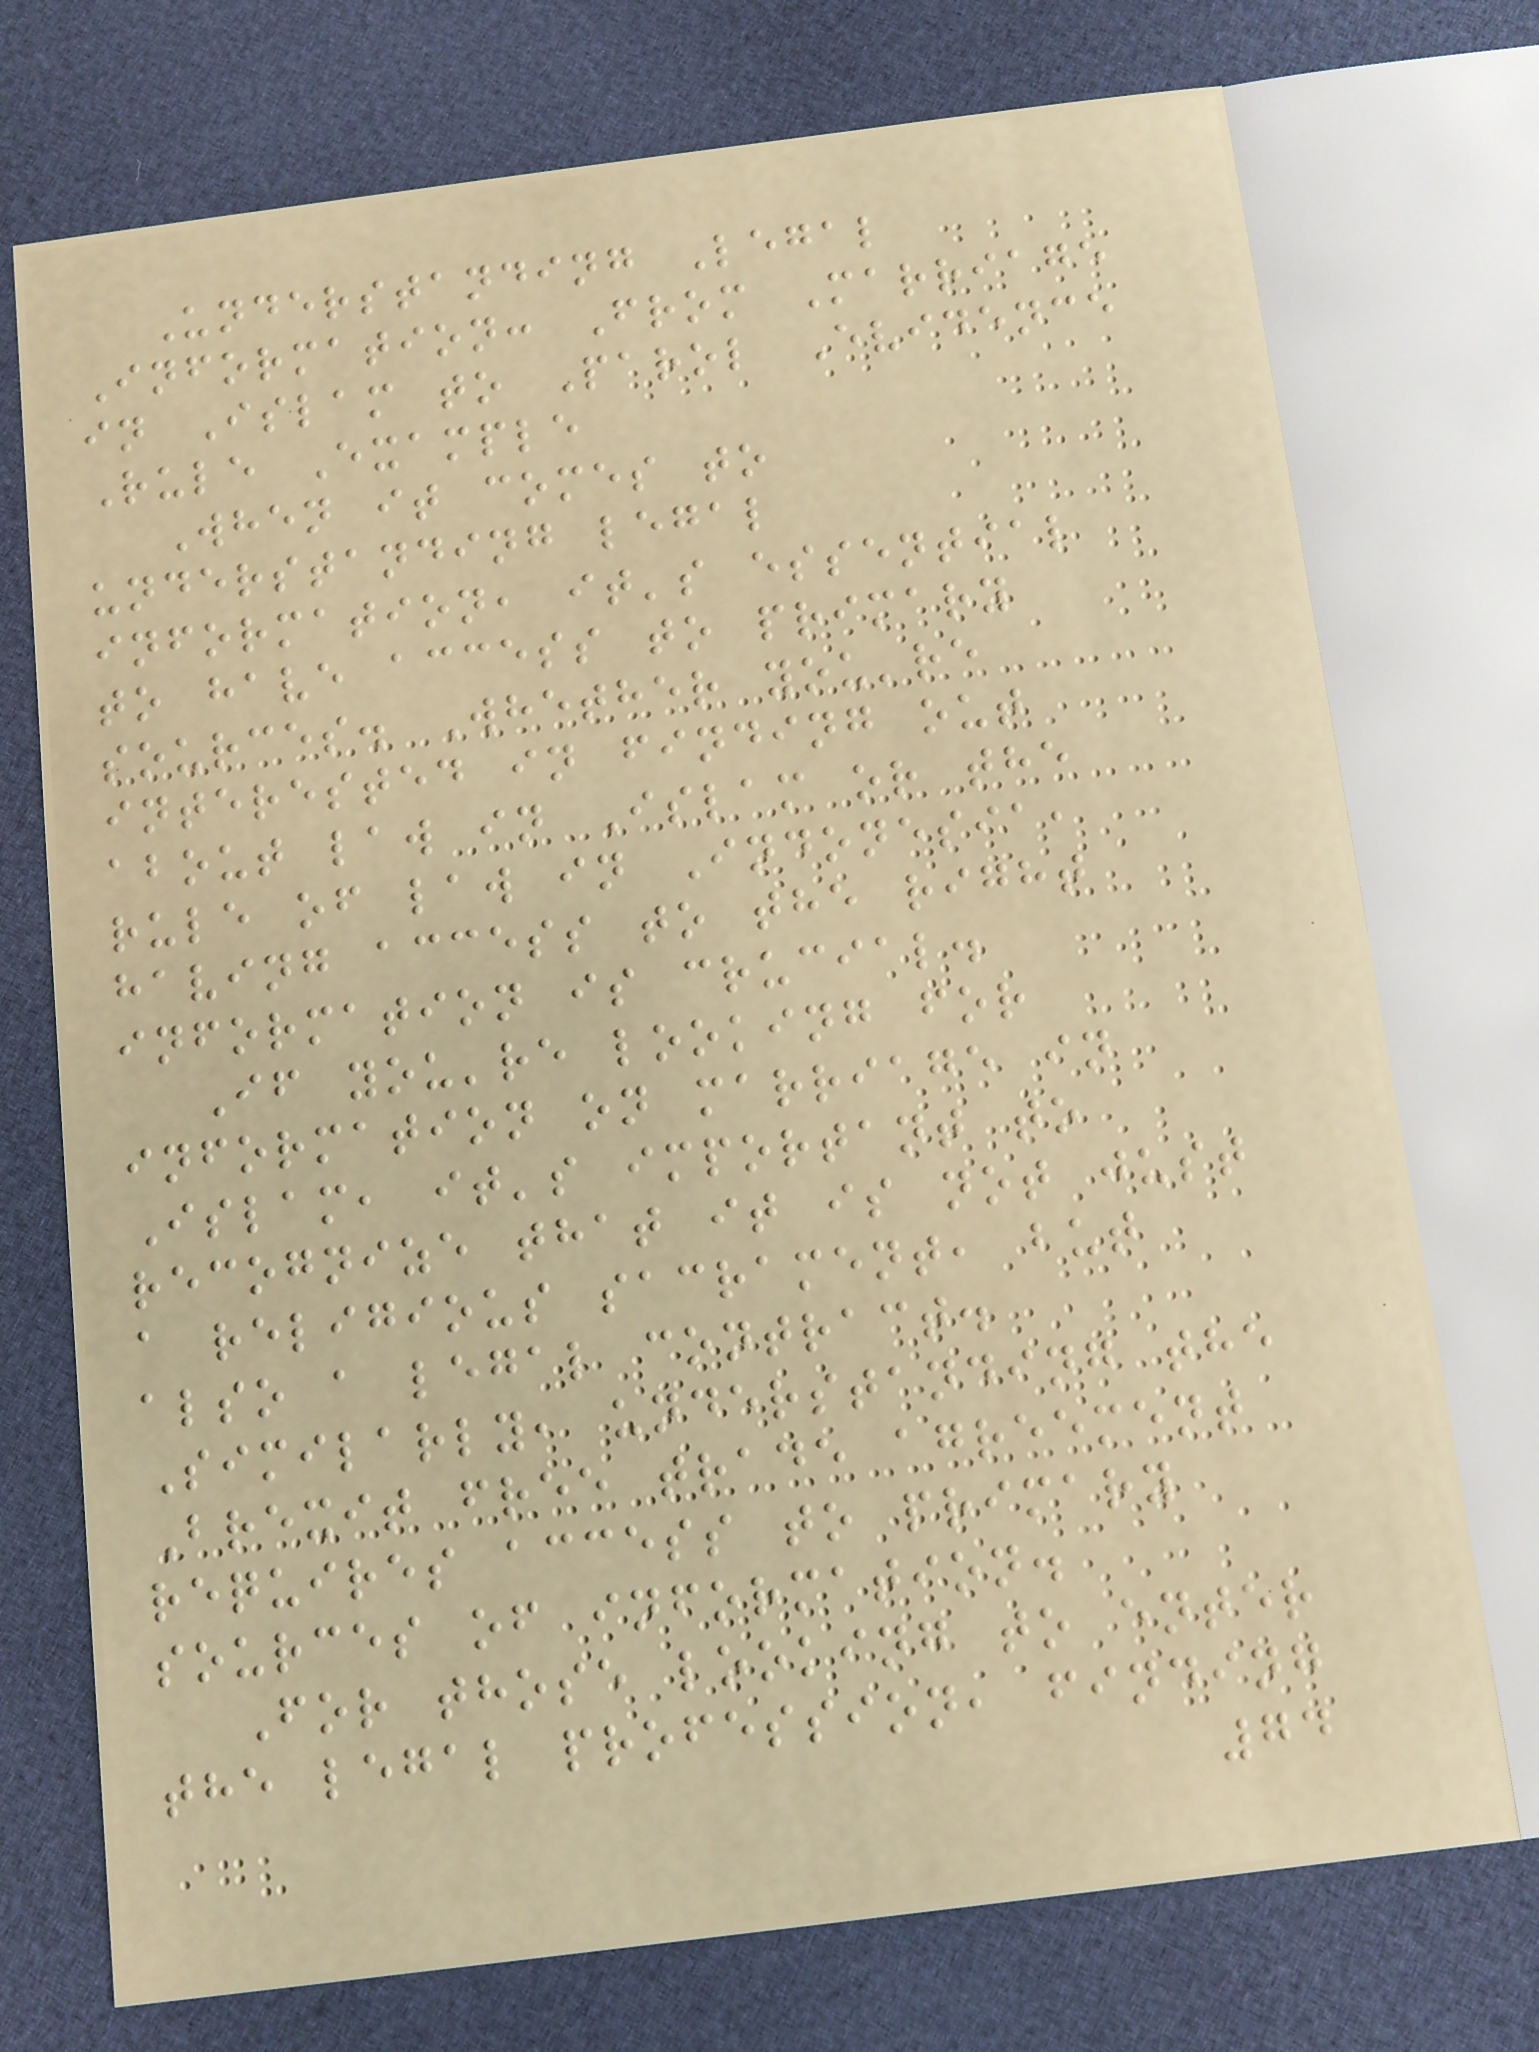Understanding Legal
Information: From Marriage
in Islam to Parol Evidence
Rule Example
When it comes to
understanding legal
information, it's essential
to have access to primary
sources. Whether you're
interested in finding out
about law in Islam or the
rule of law in Indonesia,
having access to the right
information is crucial.
If you're looking for
information on marriage in
Islam, it's important to
recognize that it is not just
a religious sacrament, but
also a legal contract.
Similarly, understanding the
Brexit free trade agreement
requires access to primary
sources of information.
For those looking to enter
the legal profession, finding
74
